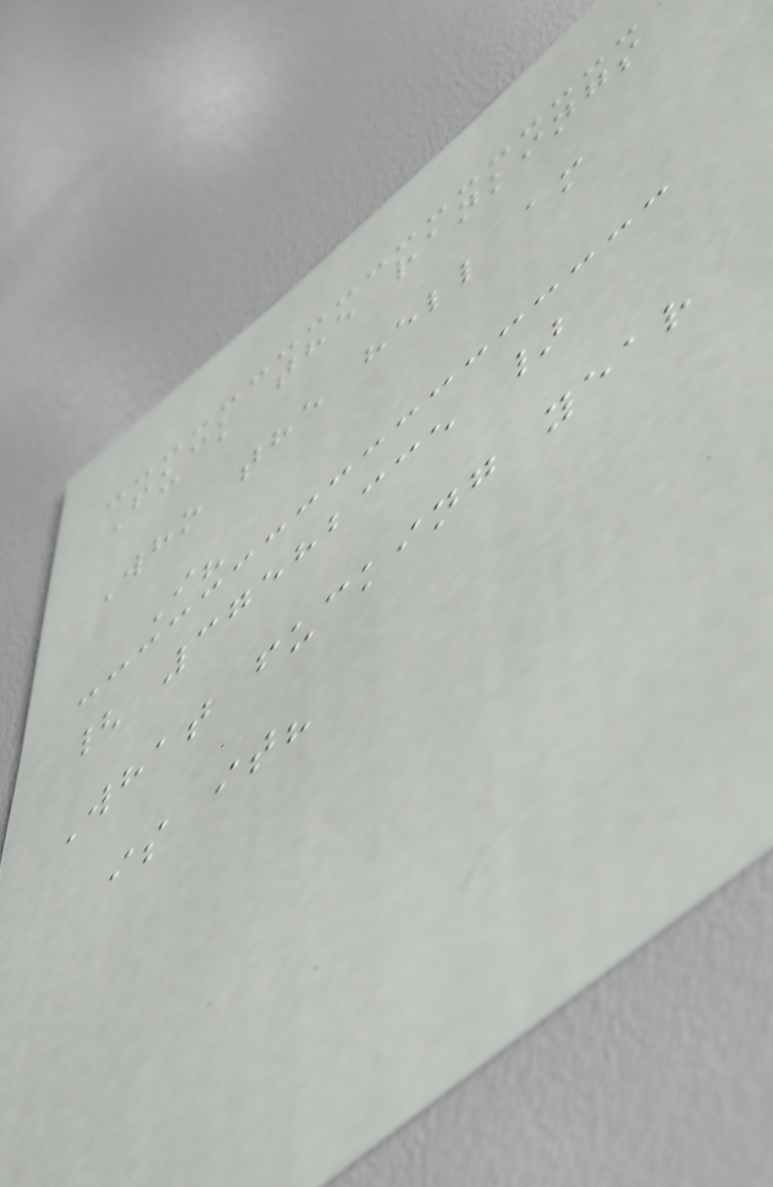Fuck the rankings
Who the hell am
I?
{ 37582335 }
What fucking year
is it?
